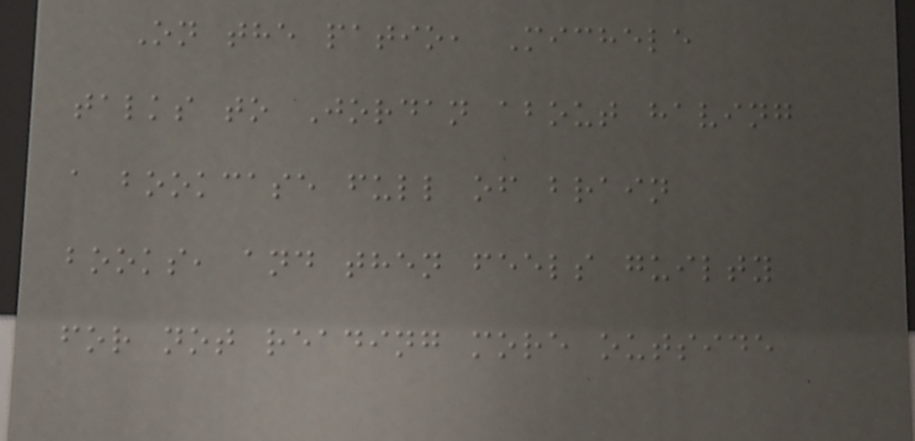On the patio, Michele
talks to Jordan about having
a bookcase full of brain
books, and then feels guilty
for not reading more outside
